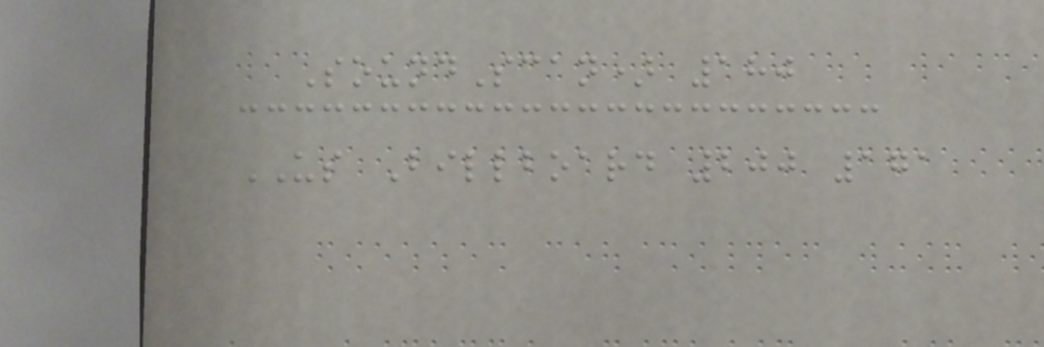SoundScan) 180
US Billboard 200 171
